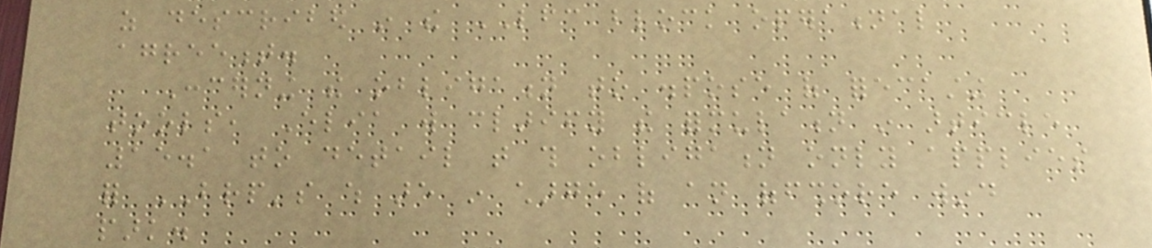as described in the LFC block operational
agreement.
Concerning the obligation to dispose of forecasting
tools, Elia will clarify the formulation in article
15.1 to detail that this obligation only applies
for BRP's which are in charge of an offshore wind
park.
